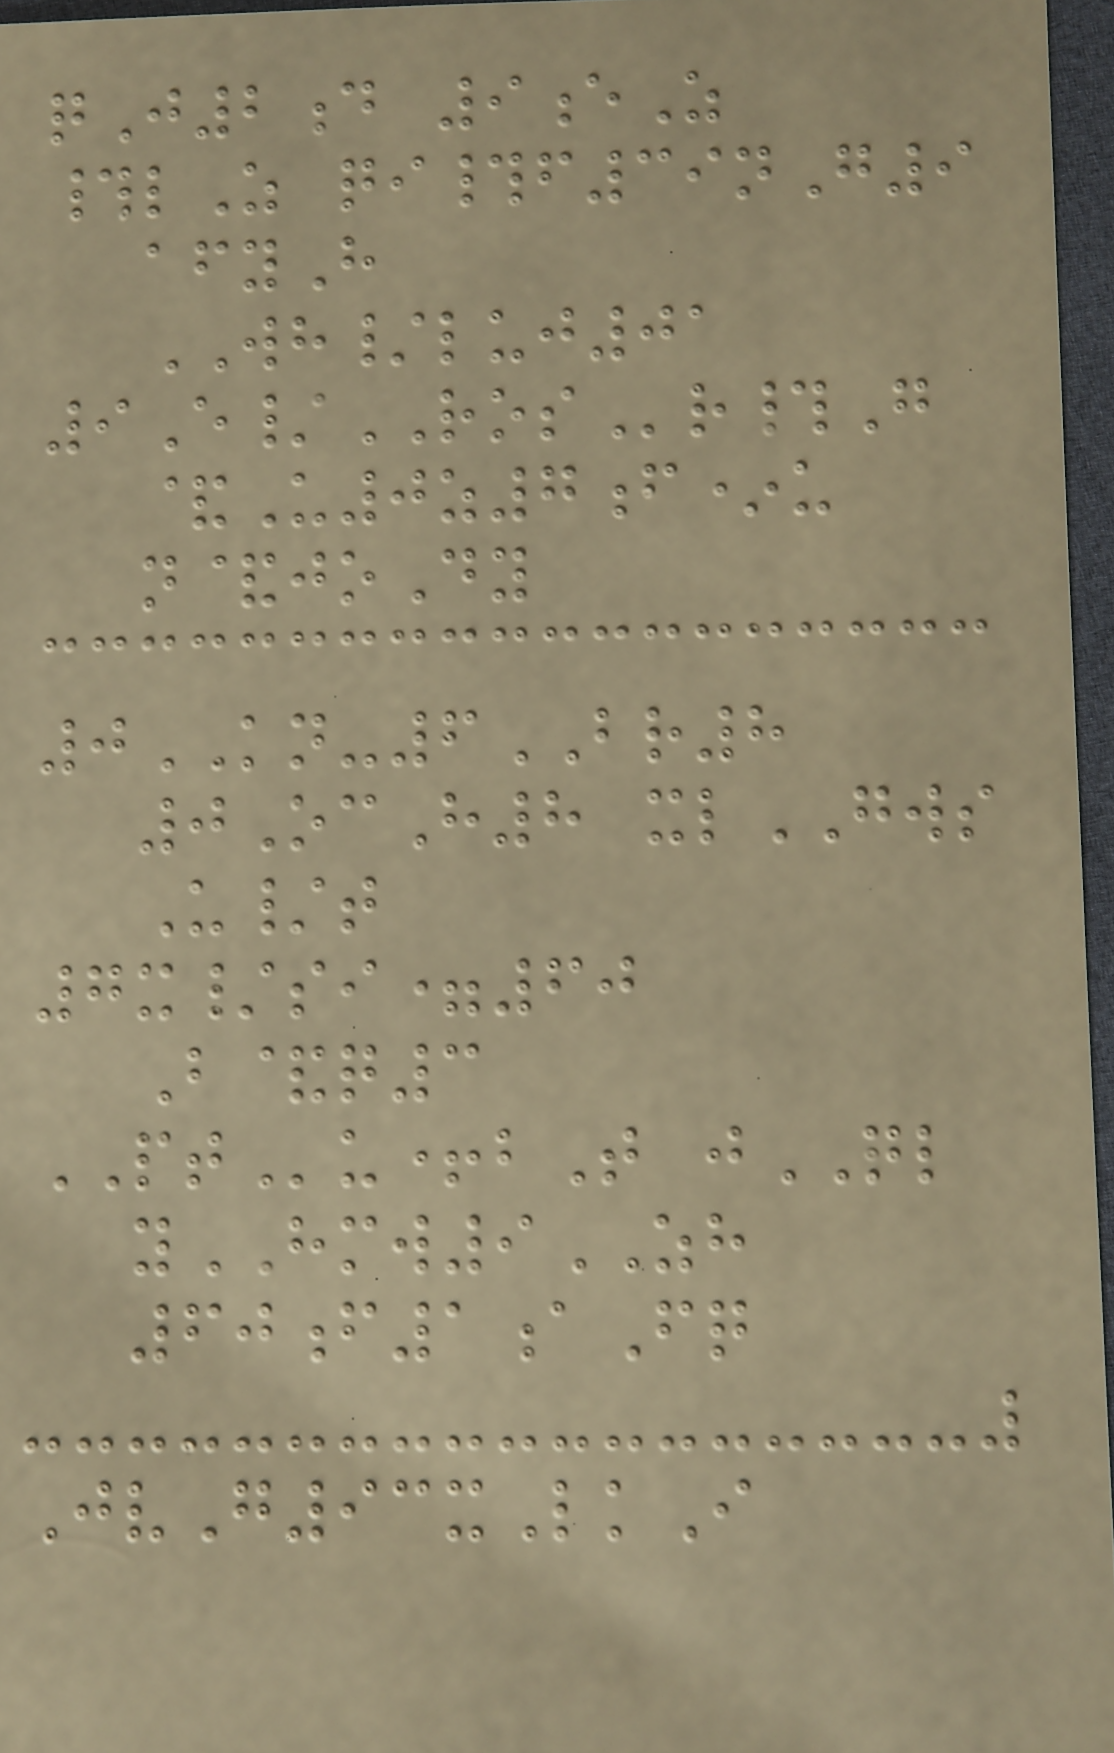qJ2d 9eZ
#lZ qi#f39nG9
afyH
WH/luj01
9E/ROSr#G
&U0z7f*u
n&joDy
0KN-6BR8
0OcH8 xlGWS
U/t
7x/si=60
B&q3
PTu+bT jQL
yHMW9ZH
60f1aFq
JvG93xLkI
